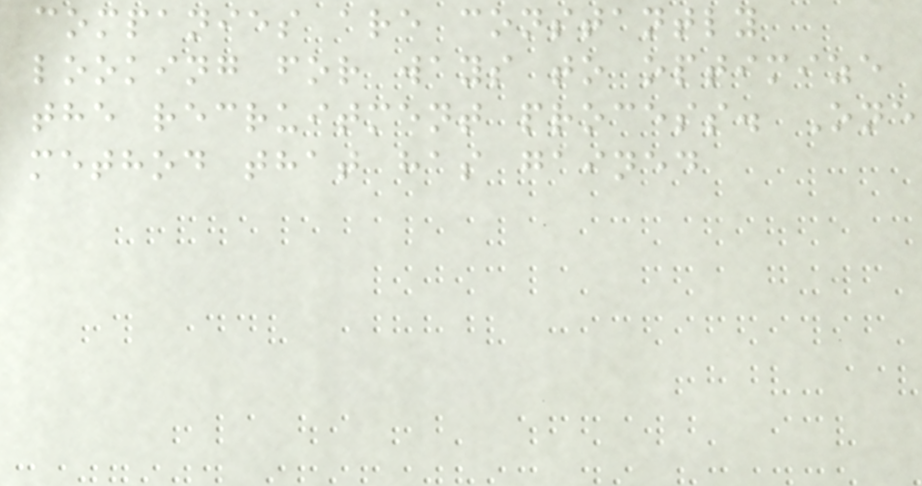companies are constantly
looking for ways to optimize
the recruitment process. One
method that has gained
